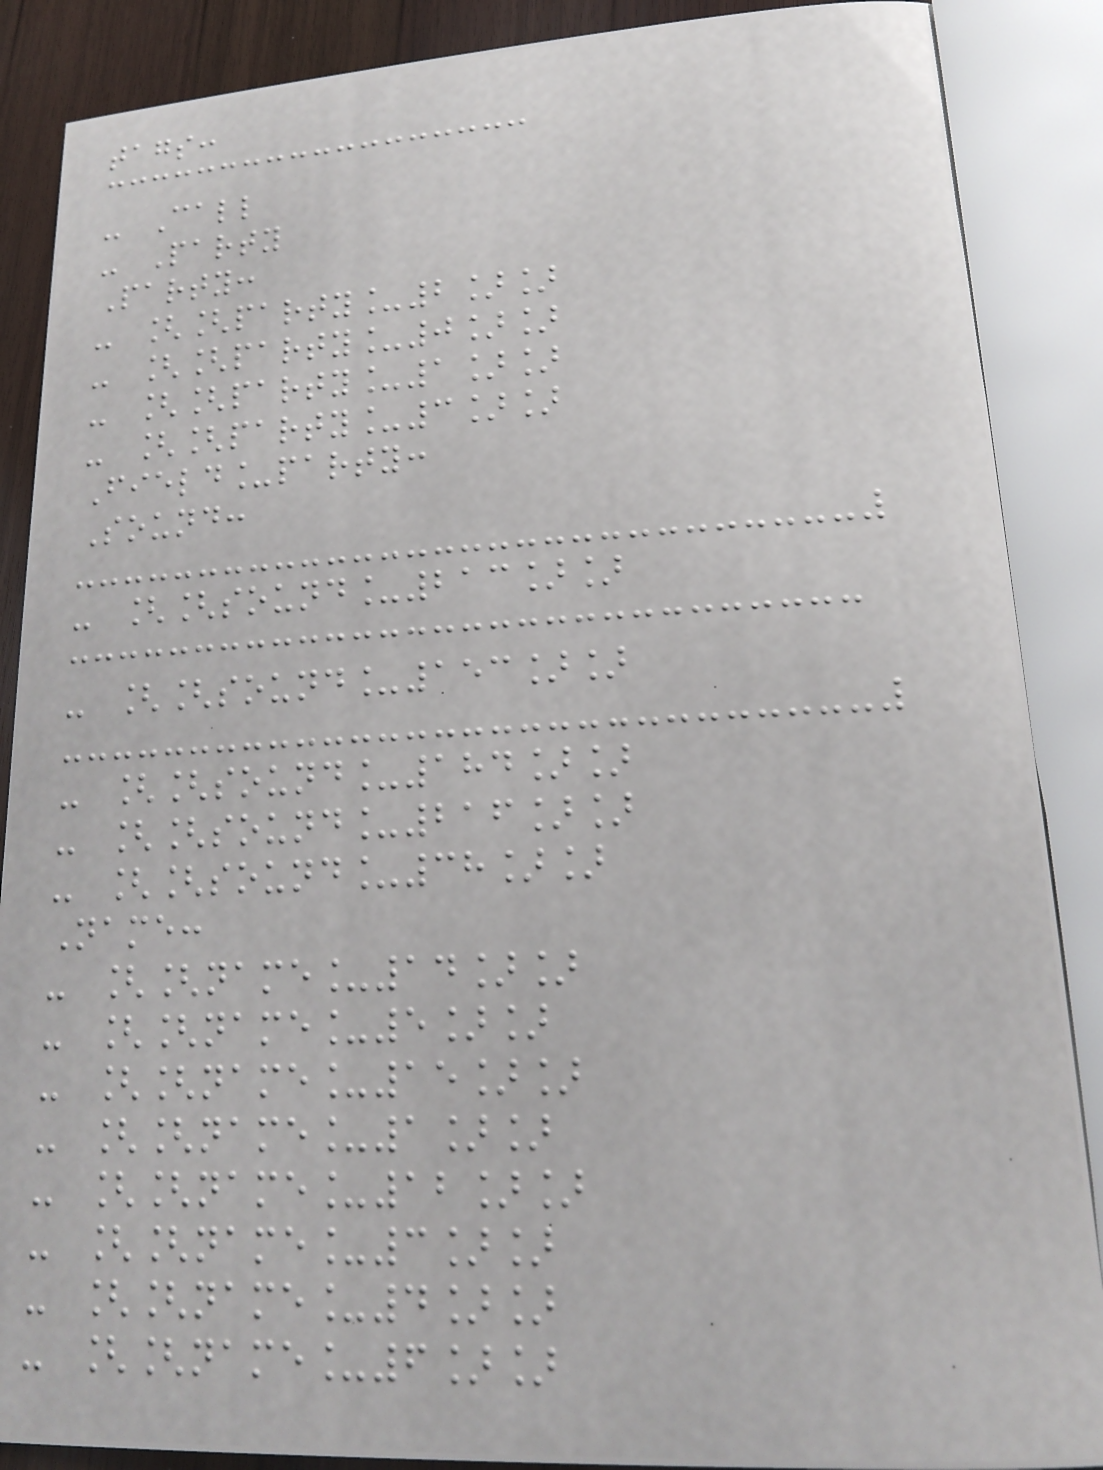tags:
- Call
- Party
Party:
- [[party_2]]
- [[party_0]]
- [[party_1]]
- [[party_3]]
Field_party:
Sound:
- [[sound_213]]
- [[sound_153]]
- [[sound_184]]
- [[sound_216]]
- [[sound_38]]
Name:
- [[name_14]]
- [[name_5]]
- [[name_15]]
- [[name_1]]
- [[name_12]]
- [[name_3]]
- [[name_4]]
- [[name_6]]
